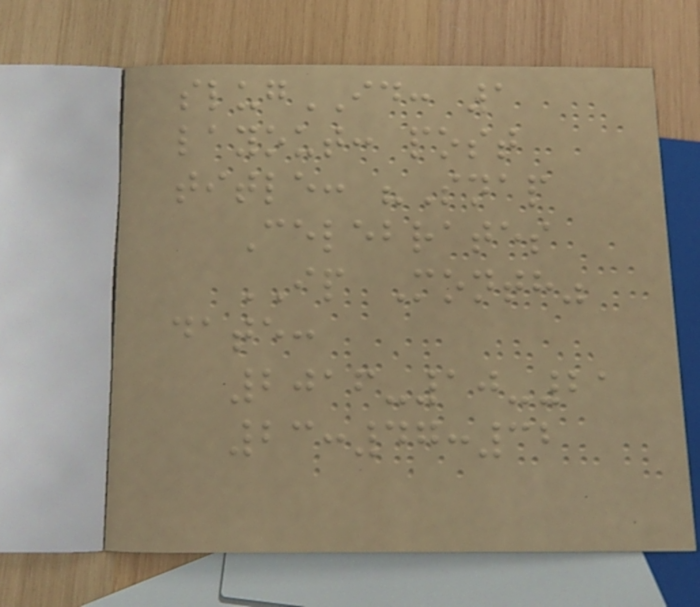slugID: 1
layout: post
title: "Snap
Celebrates
IP Month"
date:
2016-10-21
23:47:32
